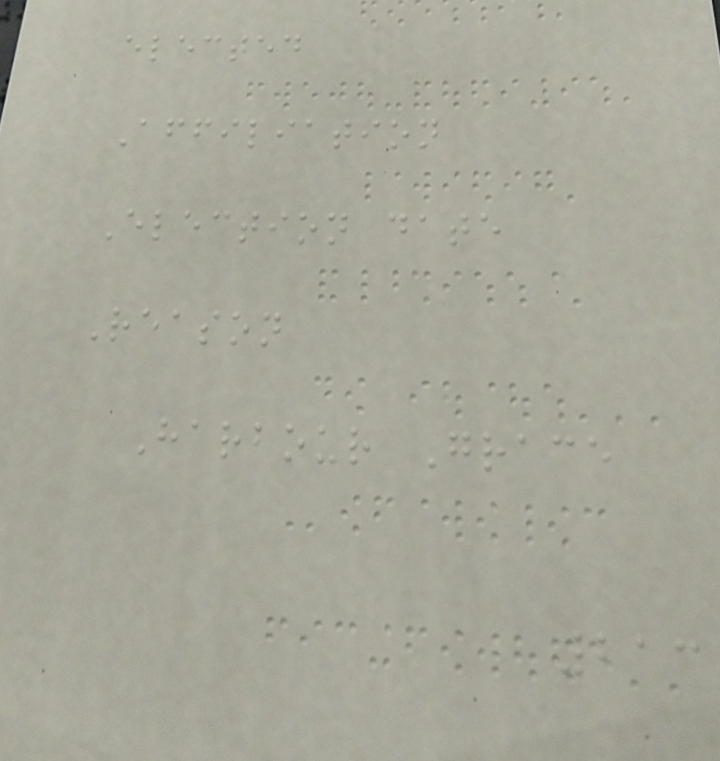elected
Affiliation
Election date
Reason
Harbour Grace
213
